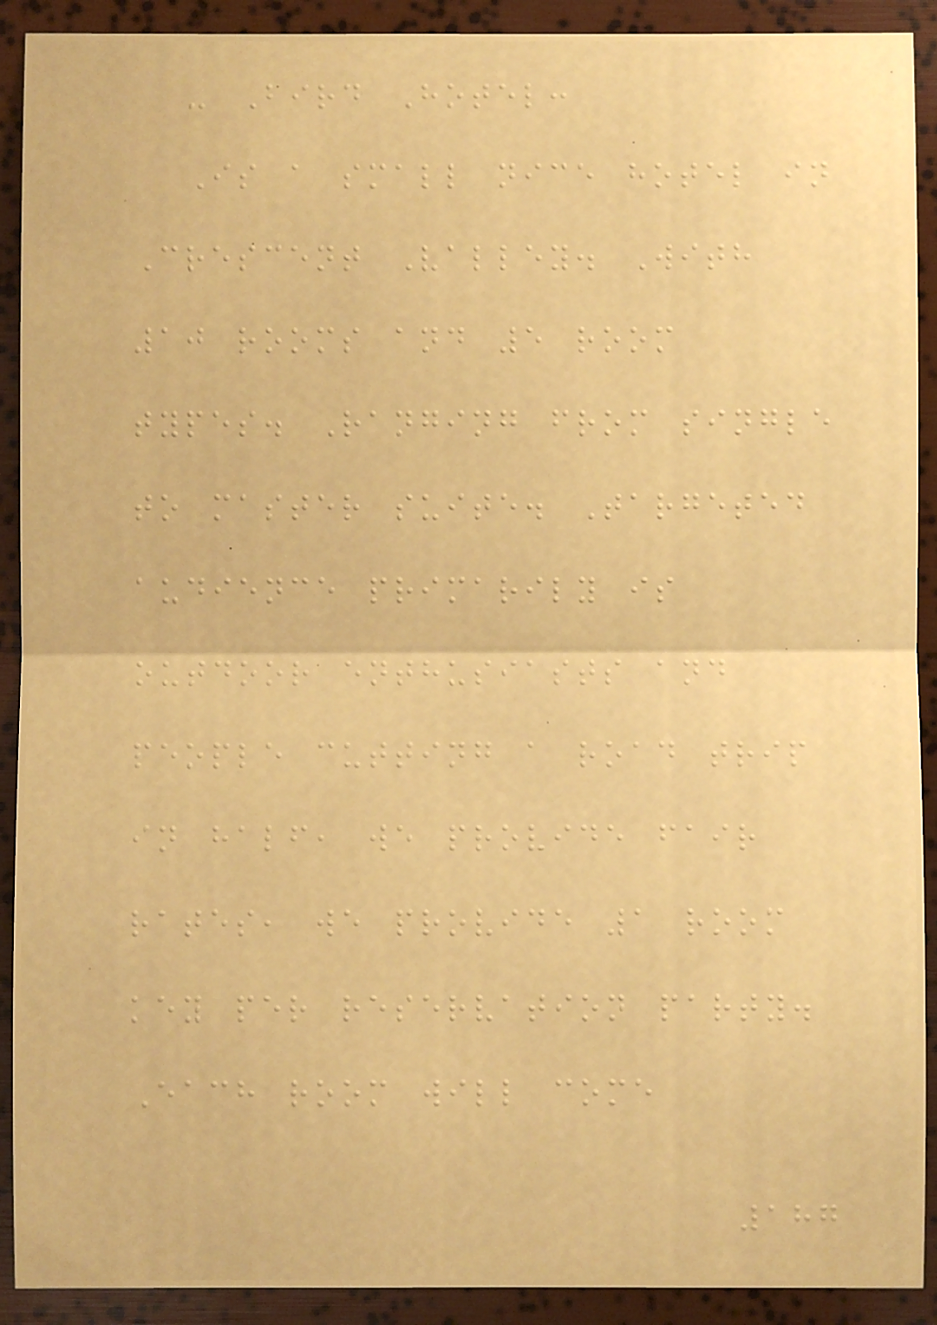- Bird Hotel:
Is a small nice hotel in
Crescent Valley. With
10 rooms and 5 room
types. Ranging from single
to master suite. Targeted
audience primarily is
outdoor enthusiasts and
people cutting a road trip
in half, we provide fair
rates, we provide 1 room
key per reservation party.
Each room will come
187
